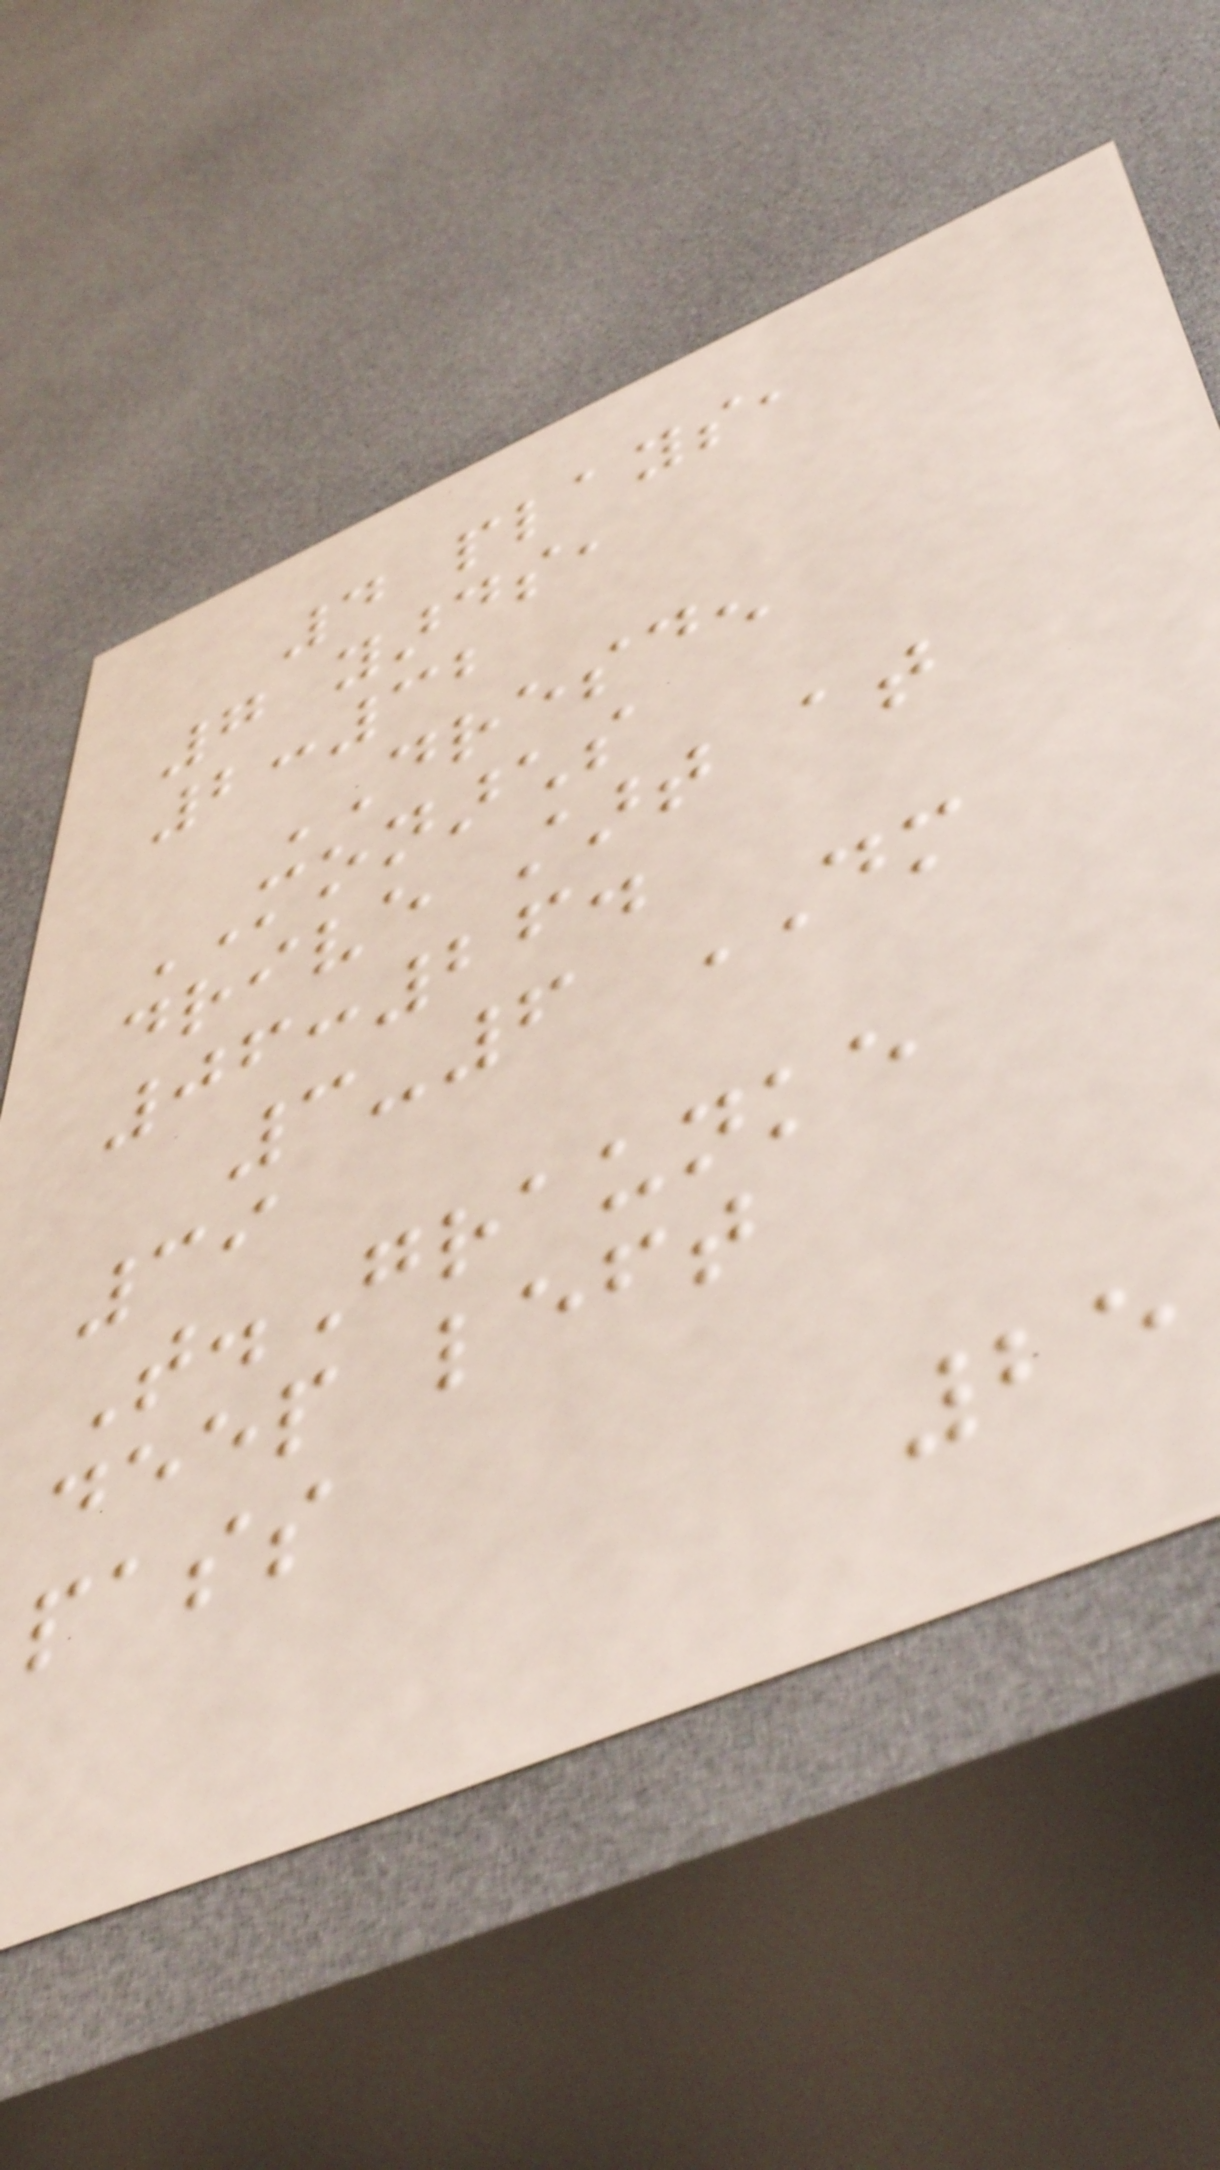4 plays,
7 yards,
2:32
DRESDEN
MONARCHS
drive start at
06:26.
3-6 DM
39
T.Graunke
deep left
pass
25
